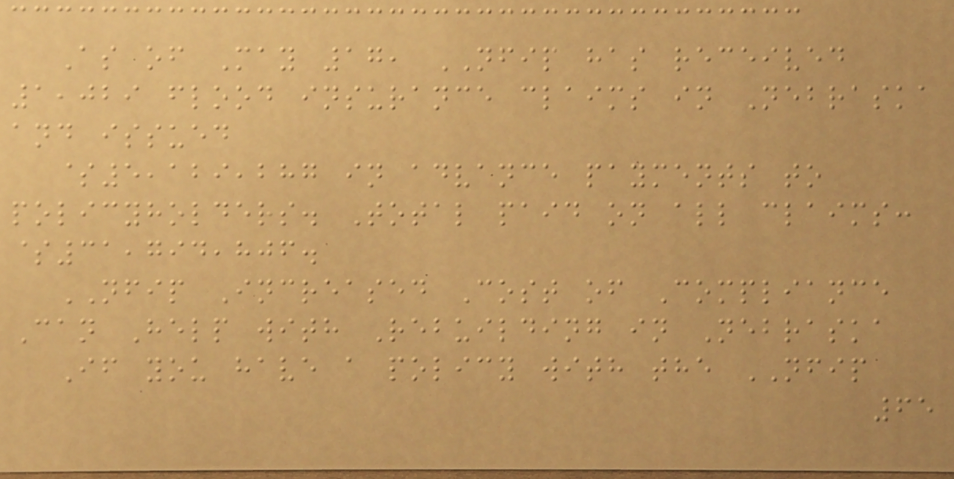As of May 17, NFIP has received
1,029 flood insurance claims in Nebraska
and issued
$5,129,287 in advance payments to
policyholders. Total paid on all claims:
$31,794,806.
NFIP Increased Cost of Compliance
Can Help with Rebuilding in Nebraska
If you have a policy with the NFIP
65
